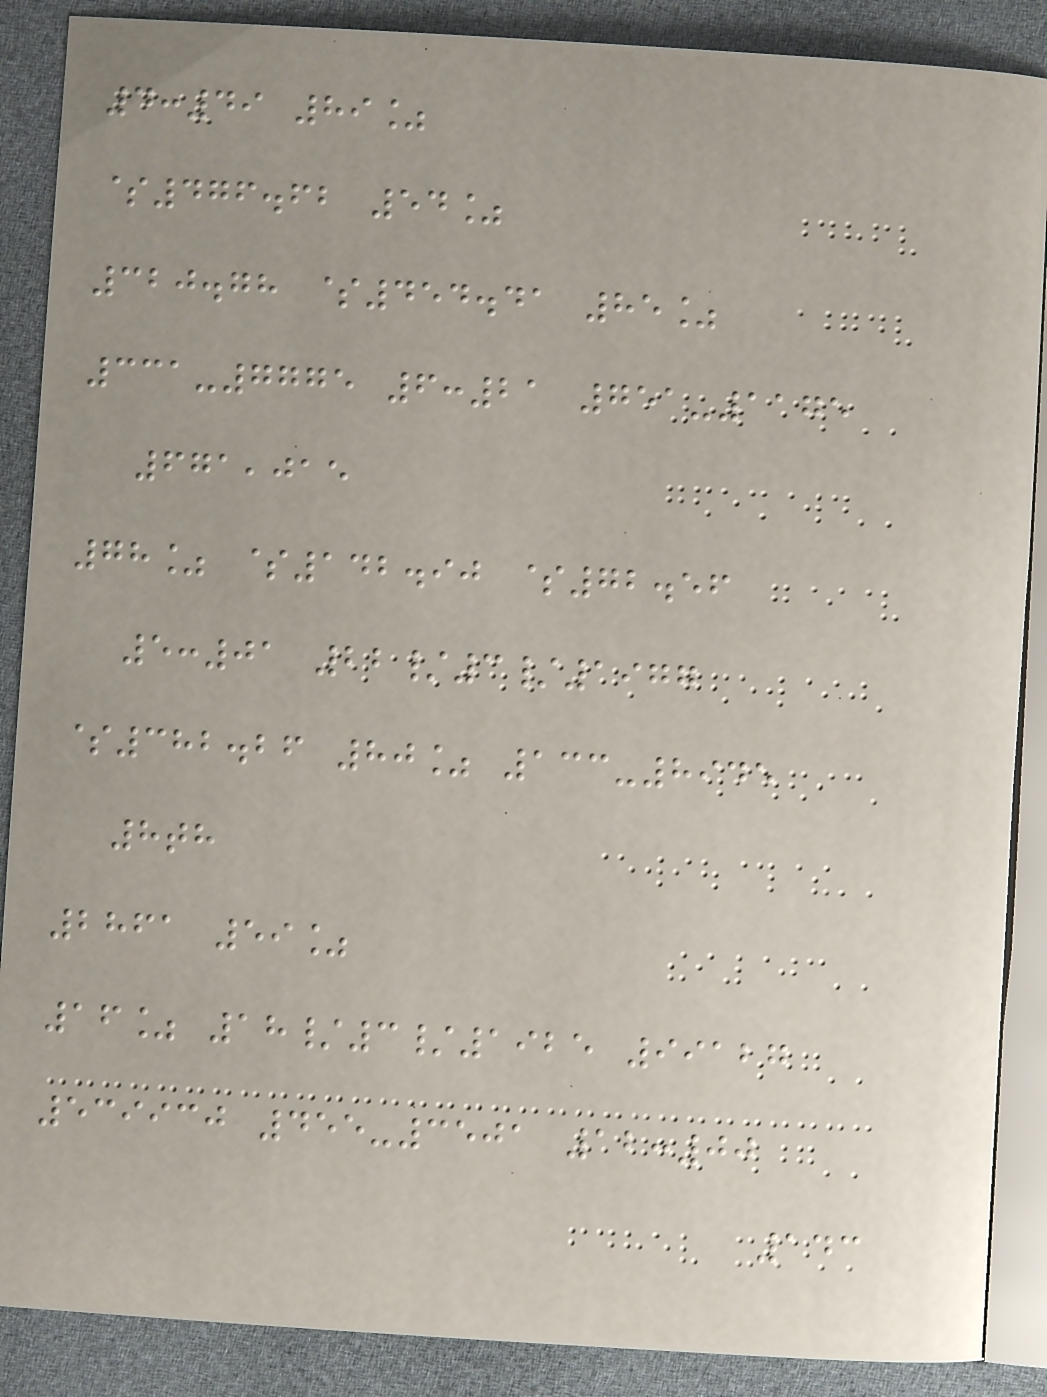4:49 89%
$476.62 54%
320.78 $454.41 85%
331-7775 6:21 751-1175
671,015
78% $142.90 $72.56
5:01 22/3/1977
$382.26 80% 133-8945
8th
2861 59%
16% 18/3/1925 99127
539930 455-3501 12:00
143
